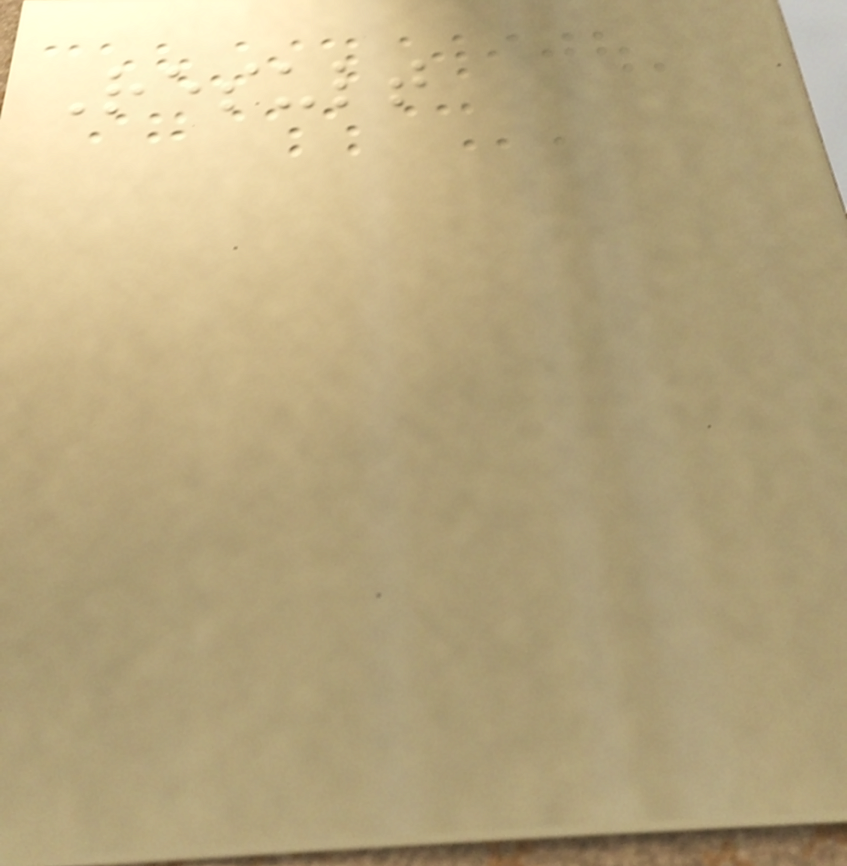Result
